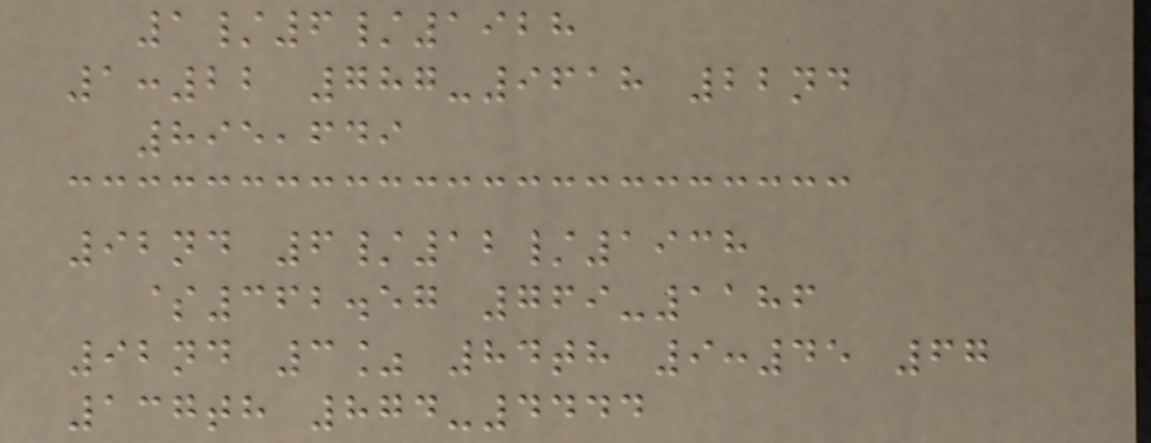1/6/1928
1:22 787-9618 22nd
895,649
92nd 6/12/1938
$362.57 769-1186
92nd 3% 84th 9:45 67
137th 874-4444
